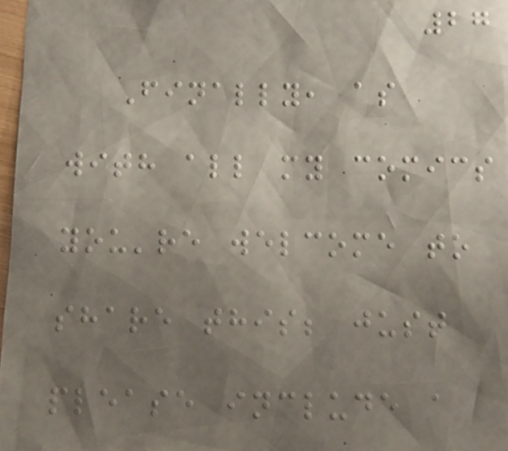27
Finally, as
with all my comics
you're welcome to
share this; just
please include a
